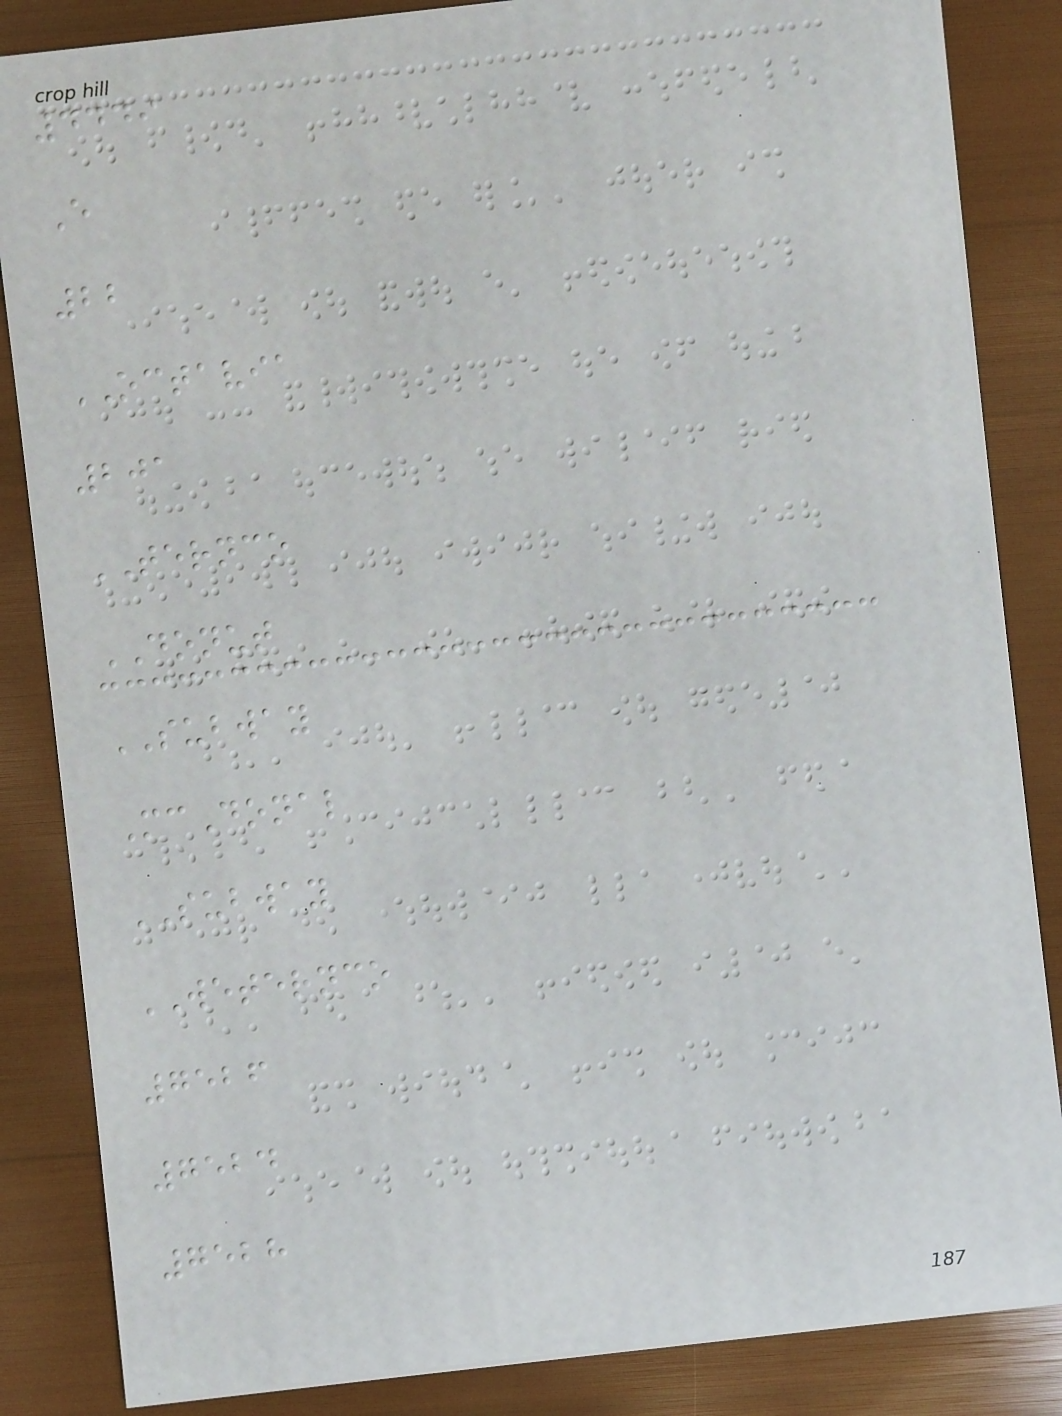4449
E
22
OCTAVIA
201
TERNCO
DONUT
SUBWAY
McDonal
SUBWAY
WETERNCO
7526
7524
7528
